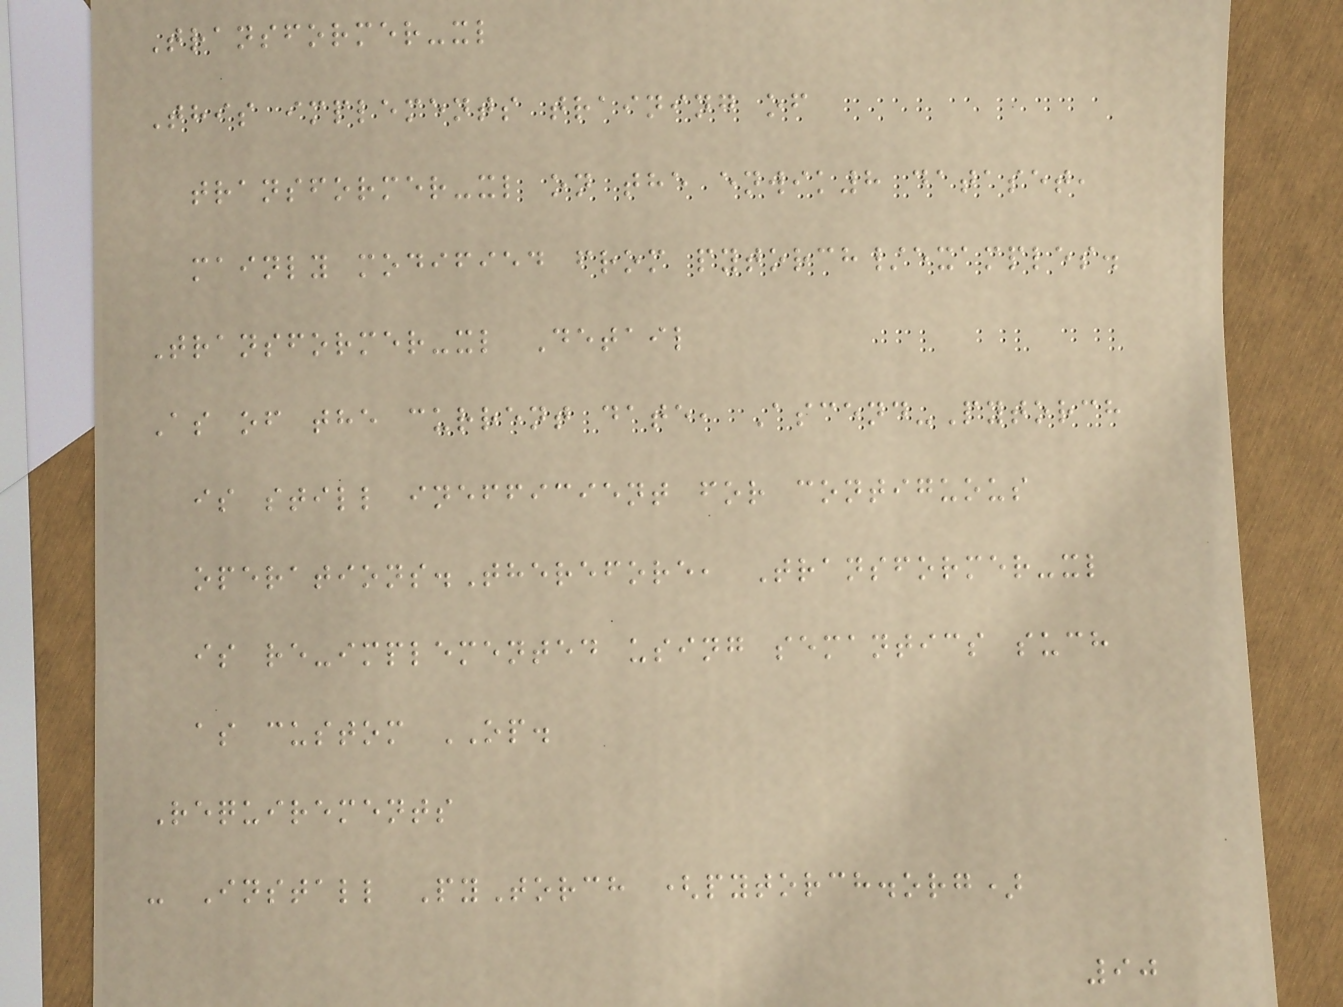Transformer-xl
This implements training of
transformer-xl on the enwik8 dataset,
mainly modified from pytorch/examples.
Transformer-xl Detail
As of the current date, Ascend-Pytorch
is still inefficient for contiguous
operations.Therefore, Transformer-xl
is re-implemented using semantics such
as custom OP.
Requirements
- Install PyTorch (pytorch.org)
90
